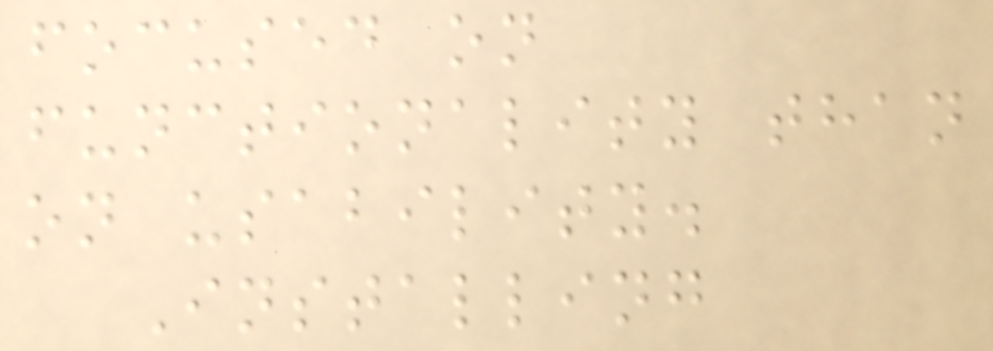focused on
functionality than
on usability.
Installing
